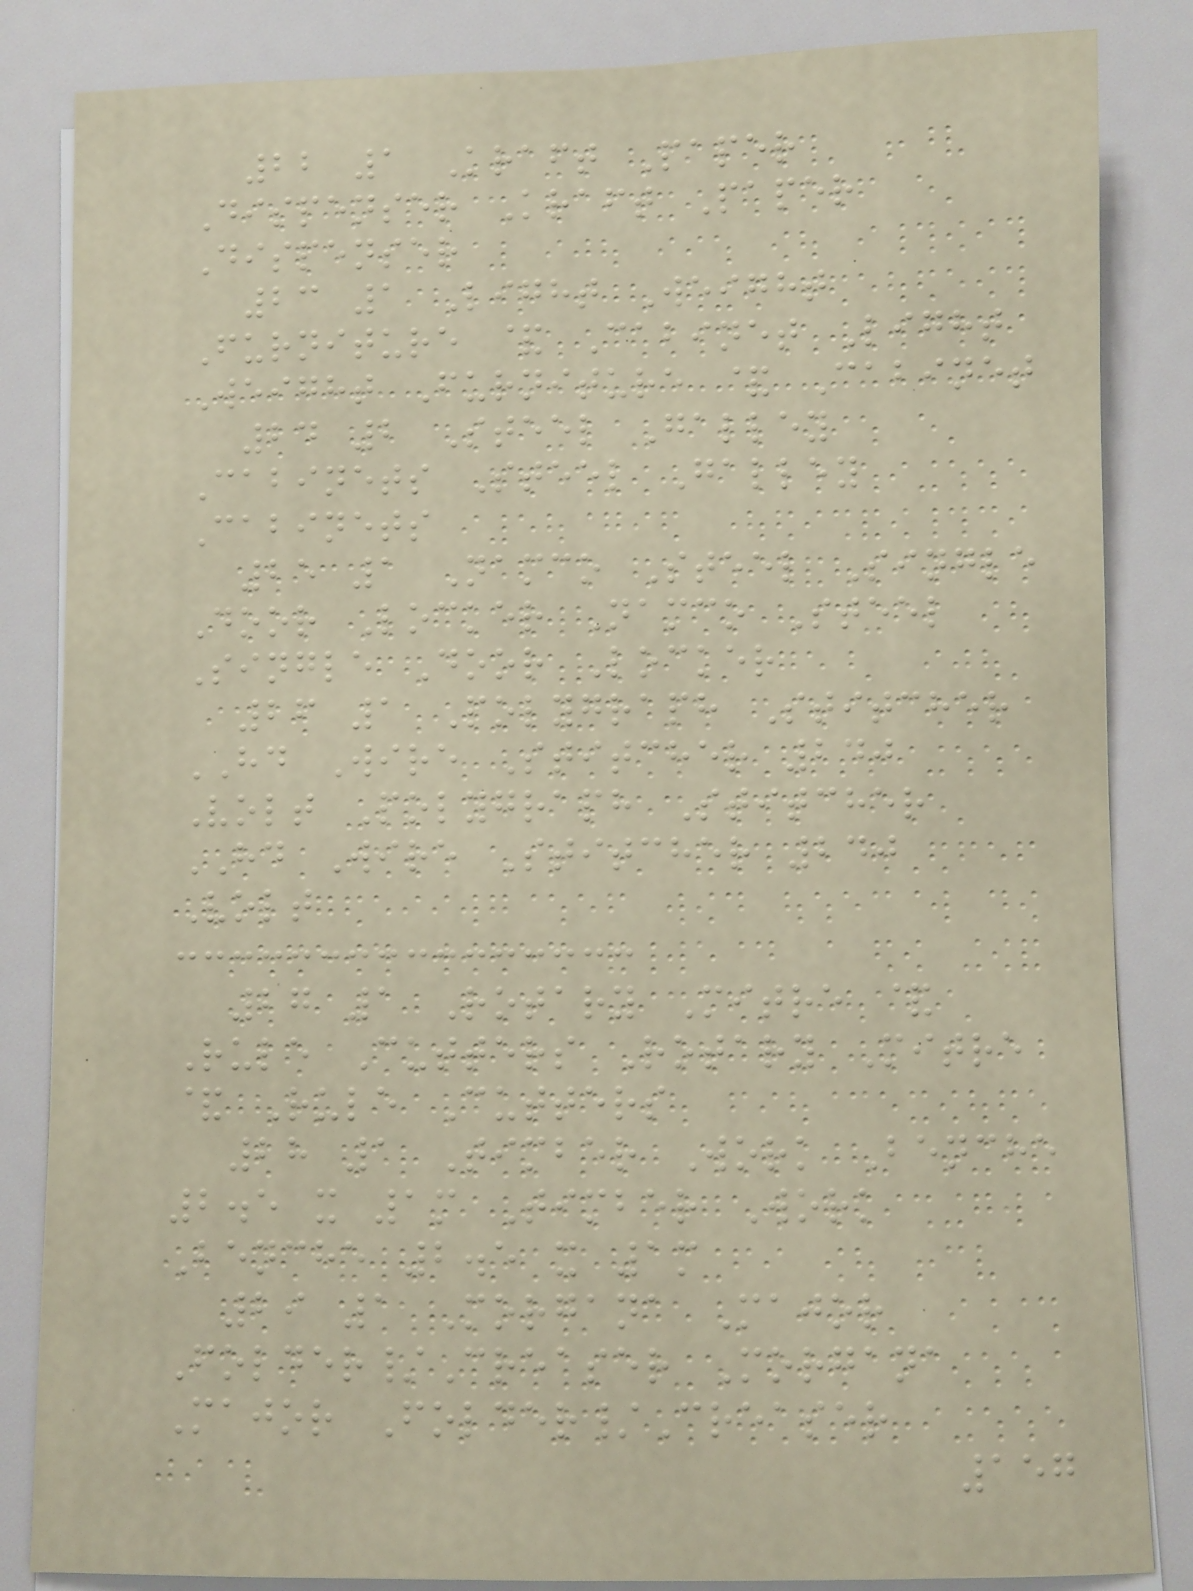22 1 Kraft Paper
Dispenser Kraft Paper
Dispenser
23 1 Light Weight
Furniture & Cabinet Light
Weight Furniture & Cabinet
24 2 Steel Galley
Cabinets Steel Galley
Cabinets
25 1 Namco Steel Single
Door Locker Namco Steel
Single Door Locker
26 1 Polygraph Stitcher
HD Wire Stitcher 240
Volt Polygraph Stitcher
HD Wire Stitcher 240
Volt
27 1 Rotary Mitre &
Rule Cutters Rotary Mitre
& Rule Cutters
28 1 Timber Work Benche
2.5 x 1m Timber Work
Benche 2.5 x 1m
29 1 Morgana Major
Folder/Creaser Morgana
Major Folder/Creaser
157
